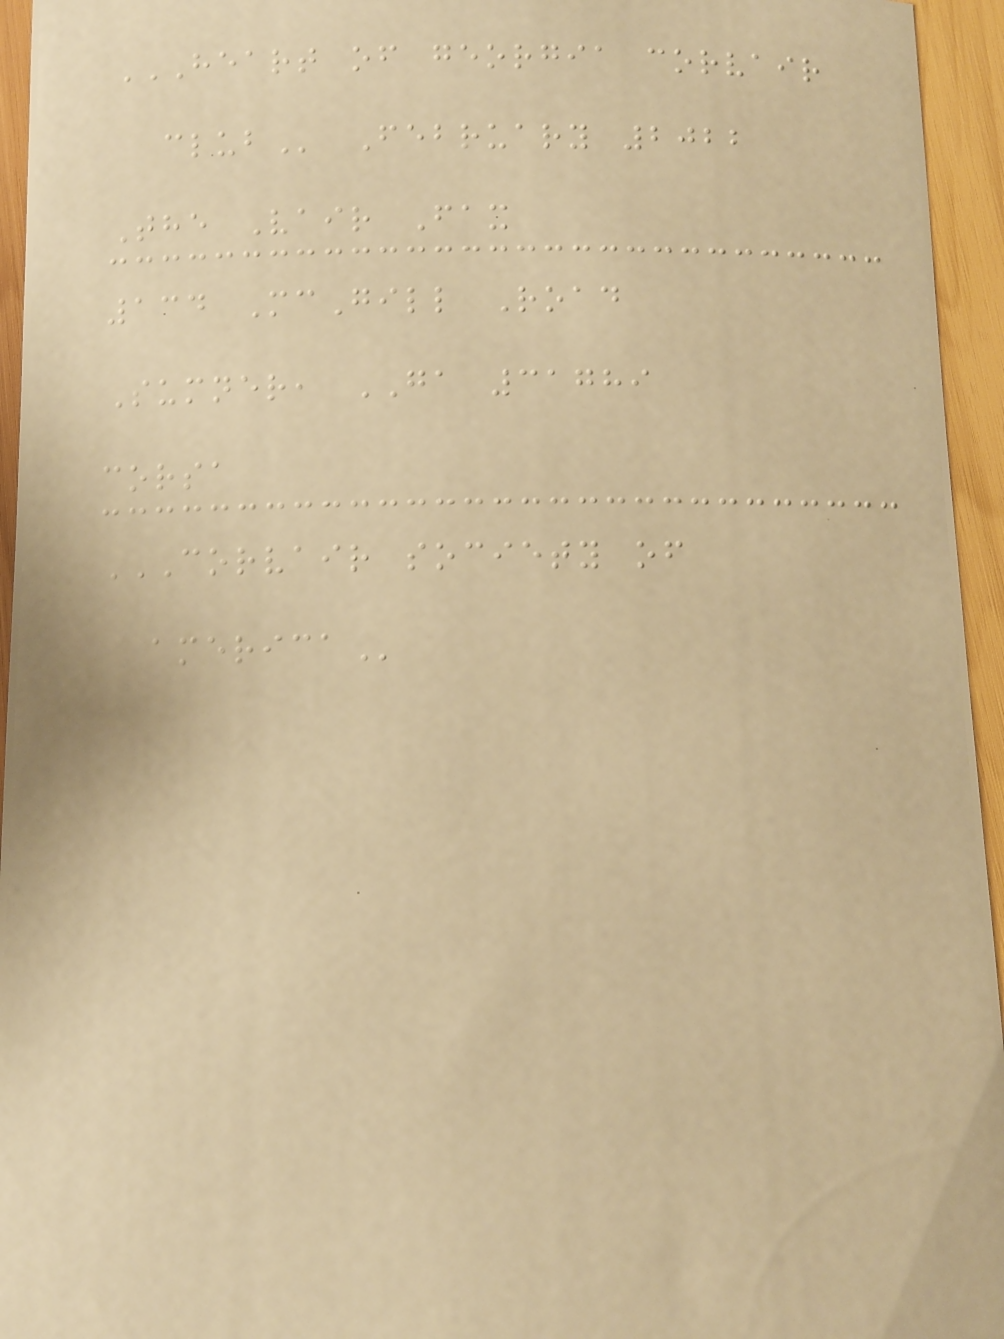HEART OF GEORGIA CORVAIR
CLUB February 2022
The Vair Fax
134 McGill Road
Sumner, GA 31789
corsa
CORVAIR SOCIETY OF
AMERICA
